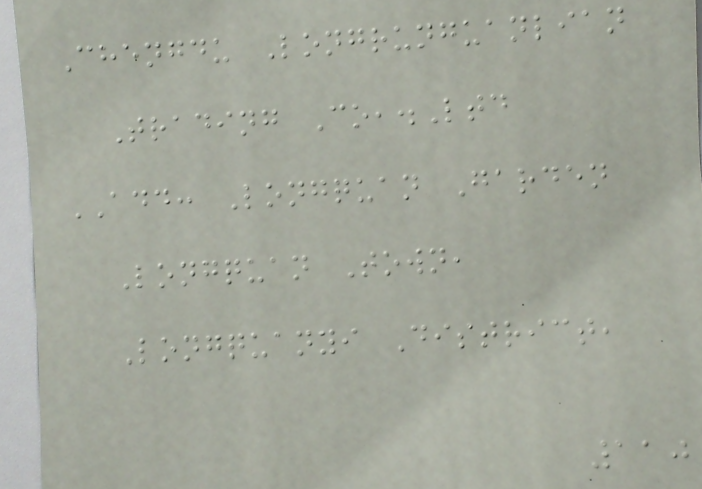Chengdu Longrunguanlian
Trading Co,.Ltd
ADD: Longquan Garden
Longquan Town,
Longquanyi District,
110
